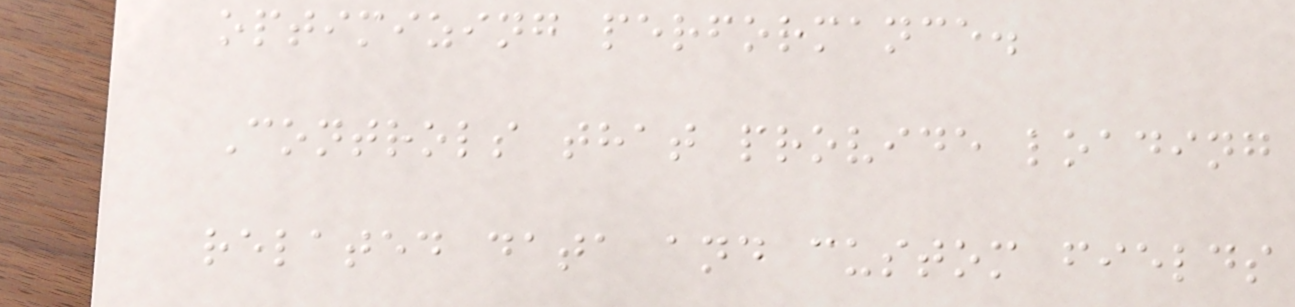optimizing performance.
Controls that provide loading
related data and custom fields
